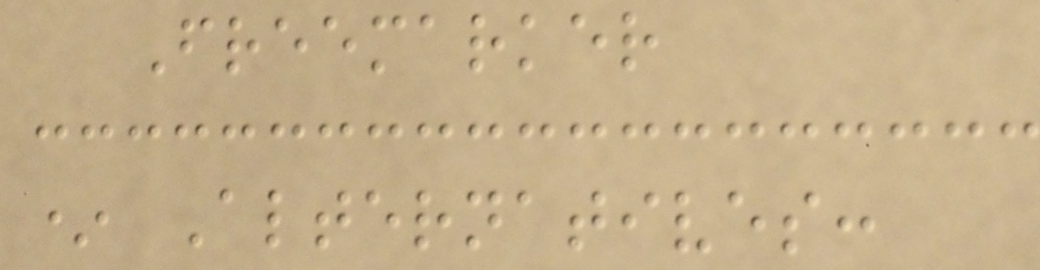Freemarker
* Alternatives:
